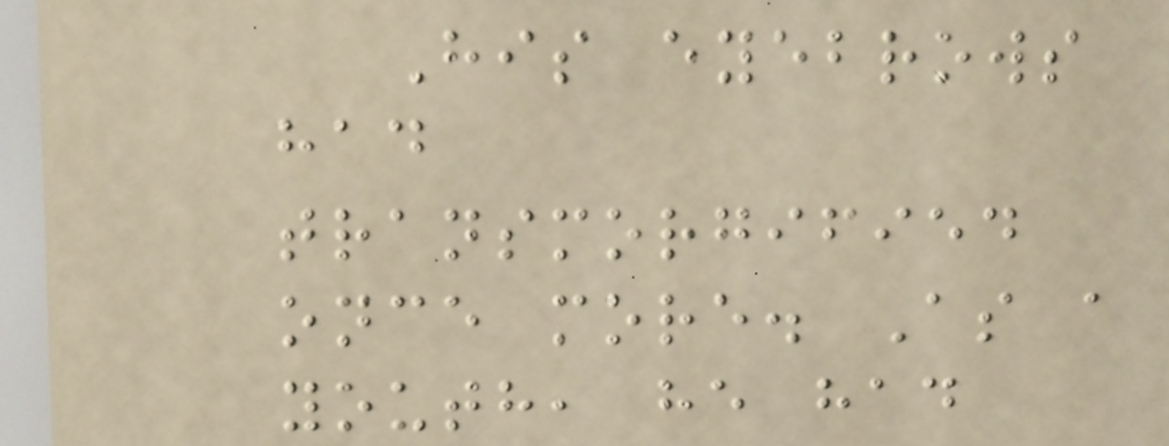His eyebrows
had
transmorgified
once more. As a
youth, he had
